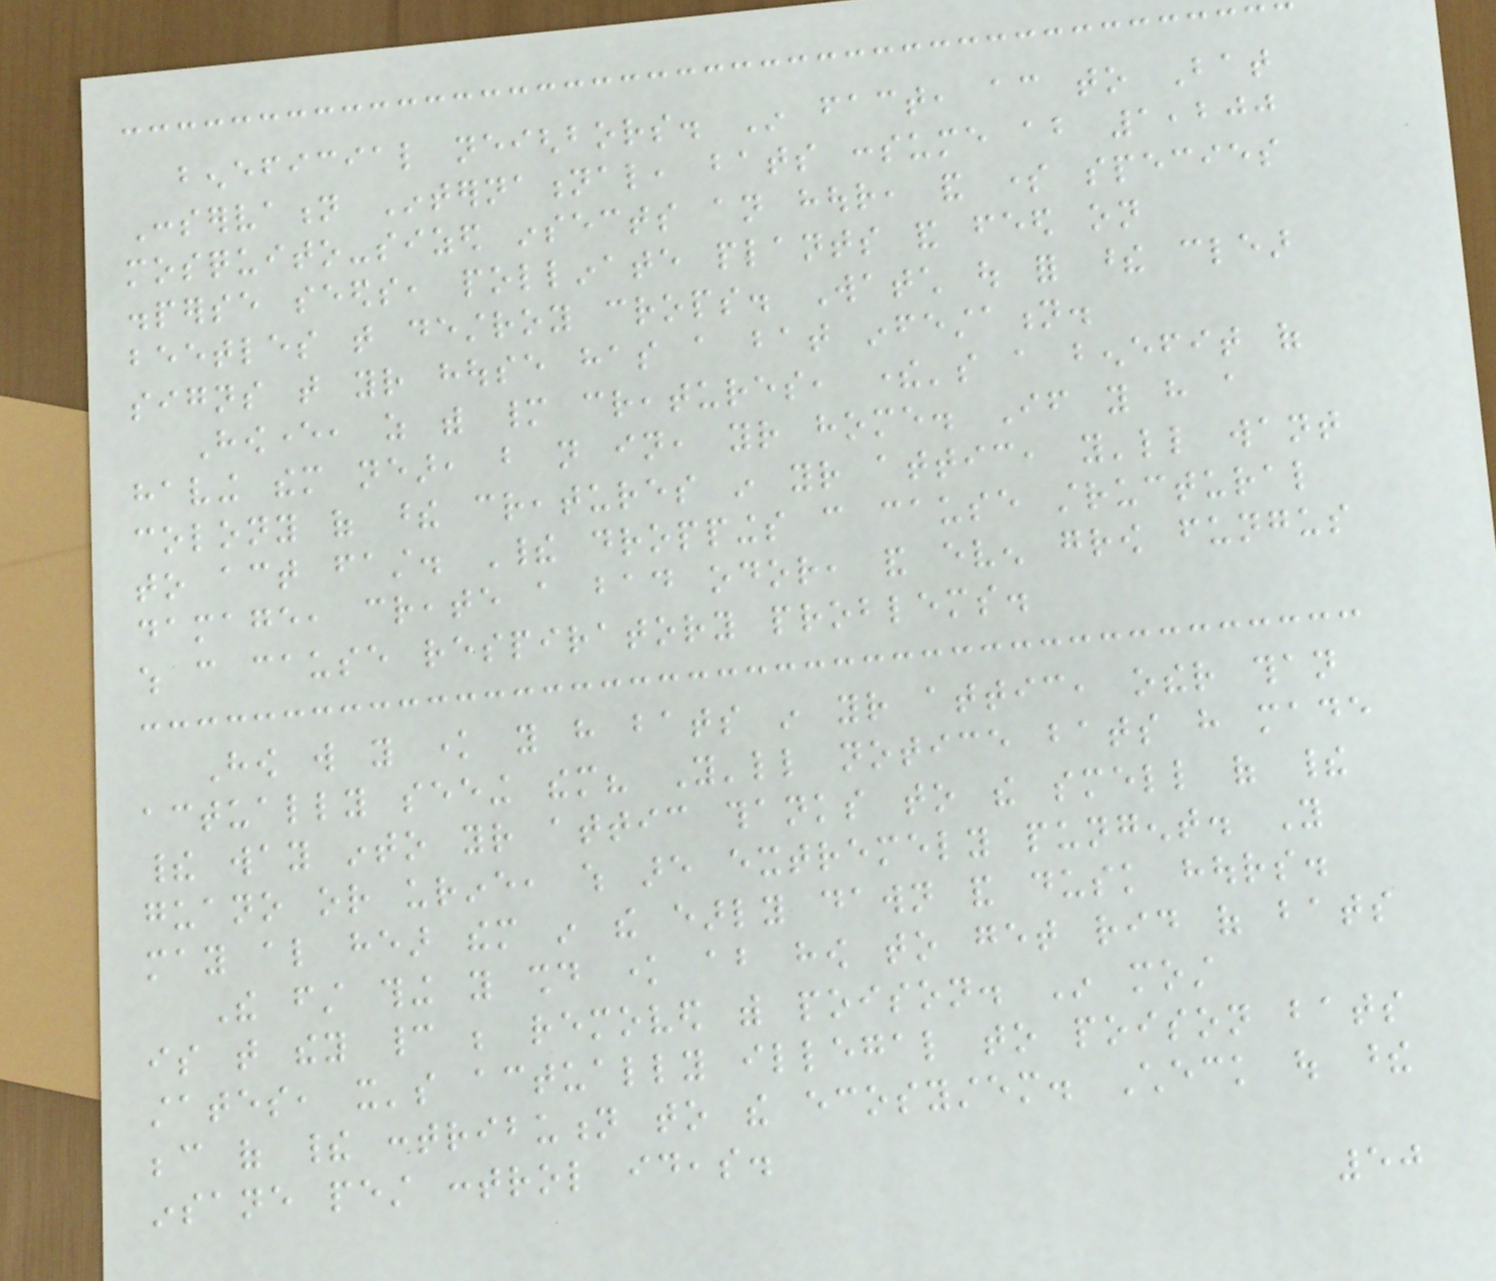beneficial neighbors. In fact, according to Bat
Conservation International, bats consume about 1,200
mosquito-sized insects an hour, and some species
disperse seeds, pollinate plants and feed on
beetles that destroy crops. Watch out for these clear
signs that your house has a bat infestation.
However, as with many creatures, there's a benefit of
having them near, but not in, your home. If you have a
colony of these creatures in your attic, you'll want
to act fast. Their droppings can cause structural
damage, create a bad odor, and even grow fungus
which can cause respiratory problems.
How will you know you have bats in your attic, other than
actually seeing them? You'll notice bats have made
their way into your attic thanks to the smell of their
guano or urine, which are extremely pungent. You
may also hear them in the early dawn and dusk hours.
The first thing you should know about how to get rid of bats
is that they cannot be removed with poison. In most
states, it's actually illegal to poison bats
because of their contribution to the ecosystem. Check out these
insane pest control ideas.
50
